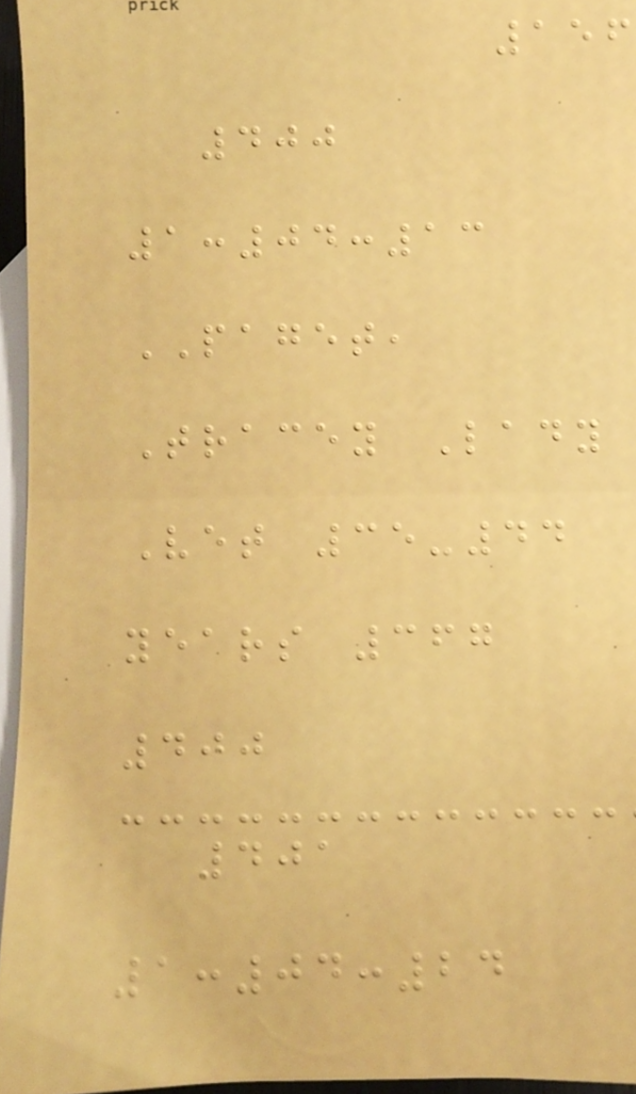156
400
1:04:13
PAGET,
Tracey Lady
Vet 35-44
years 367
400
401
1:04:24
